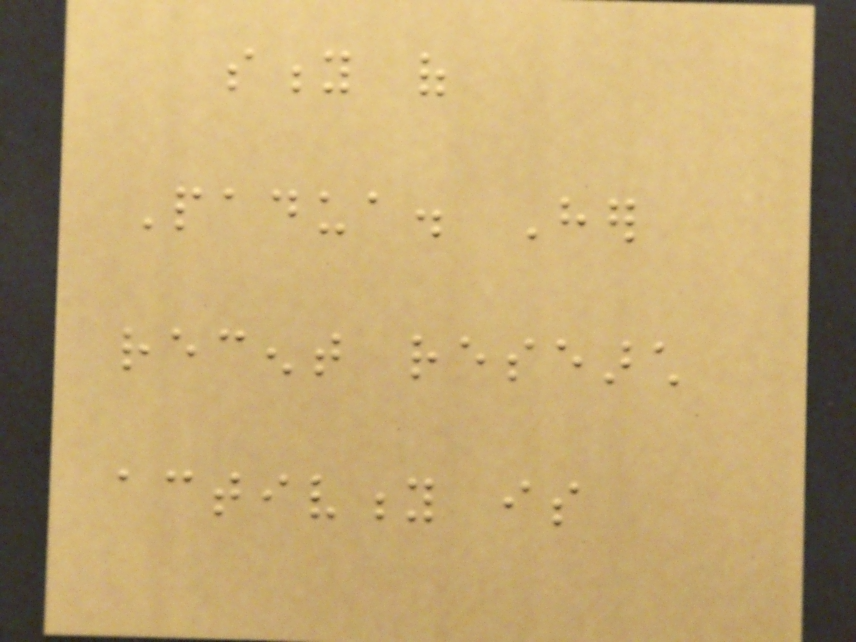sity of
Padua. Her
recent research
activity is
